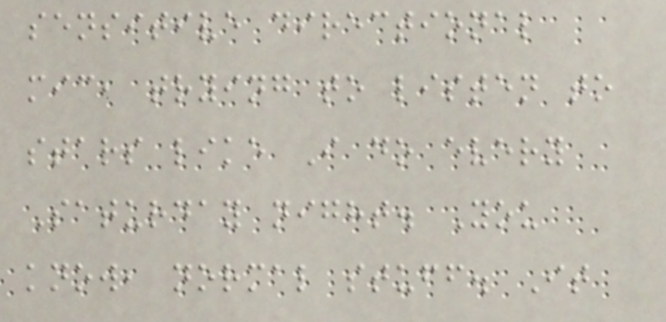sensitive directional
mic, trying to listen to
stars like I do every
Saturday night. You
know, normal stuff. It
